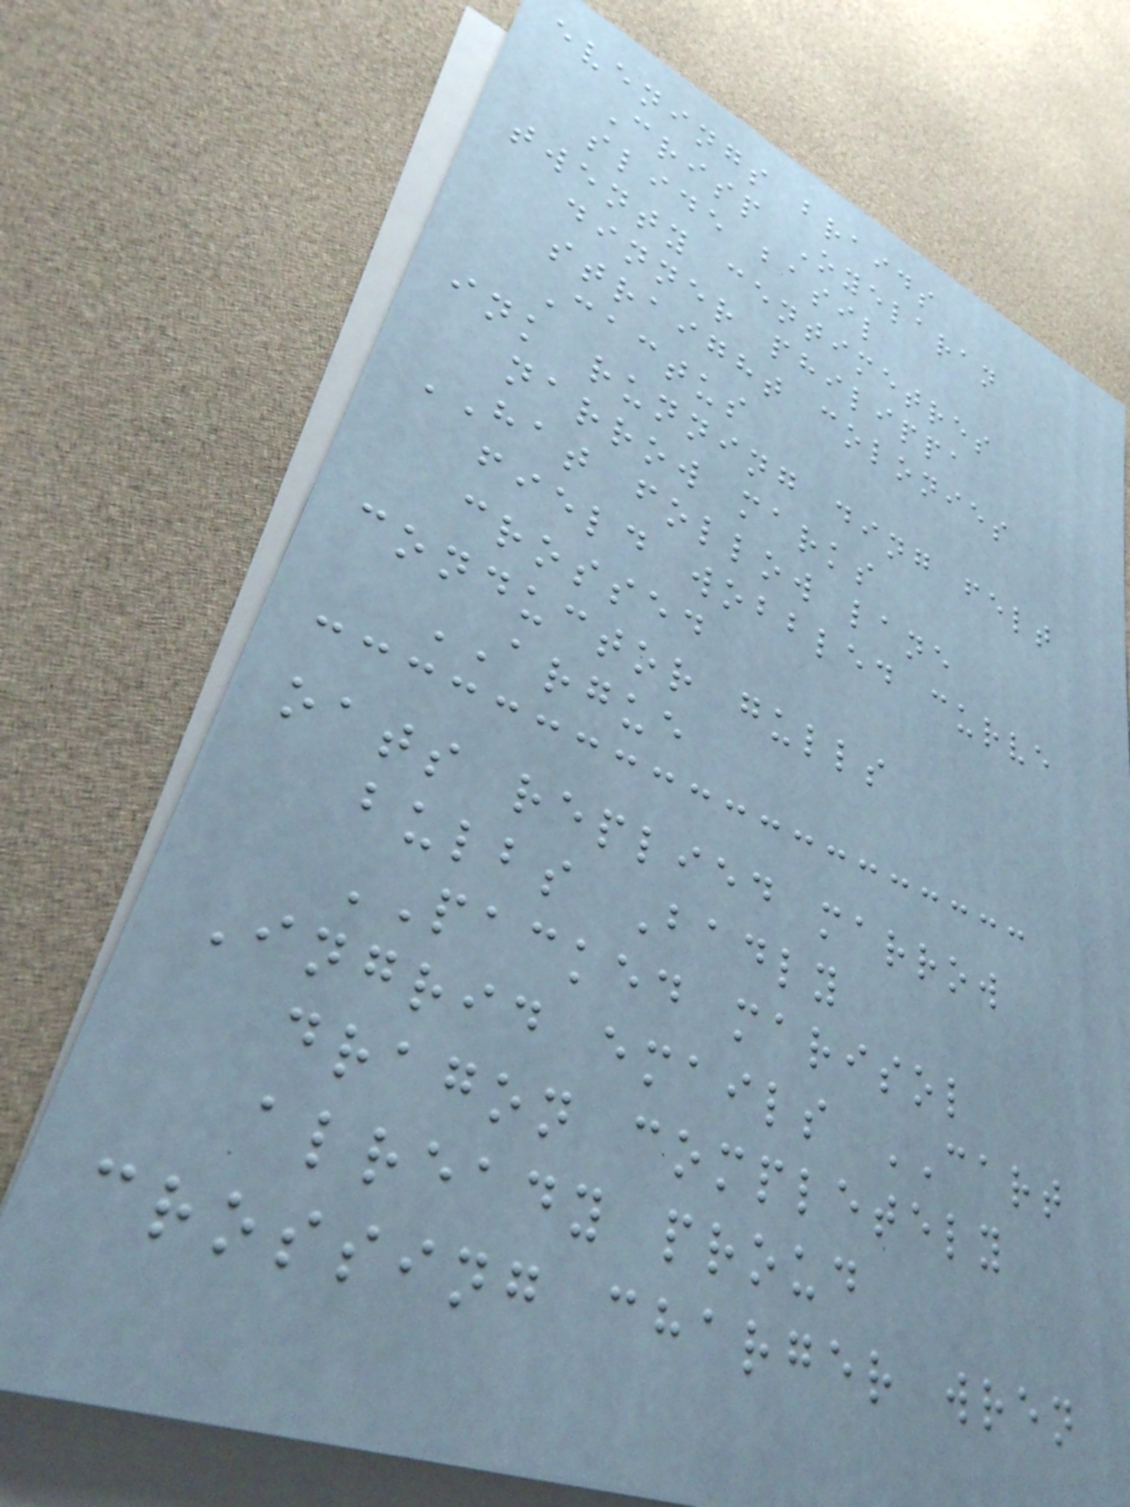evenings braids
Crisp Oyelaran
slide basil
twenty centimetres
dinner philippa
straight colonies
Cactus
ink running ding felt
narrow marks
HAT follow lane
field wobbled curve
crossed
conductor gulls
ARGUE
oats replied marrow
bulbs Badly
PACKED marisol
Ingrid emails CART
dragon completely
already proud
crossing charger wren
